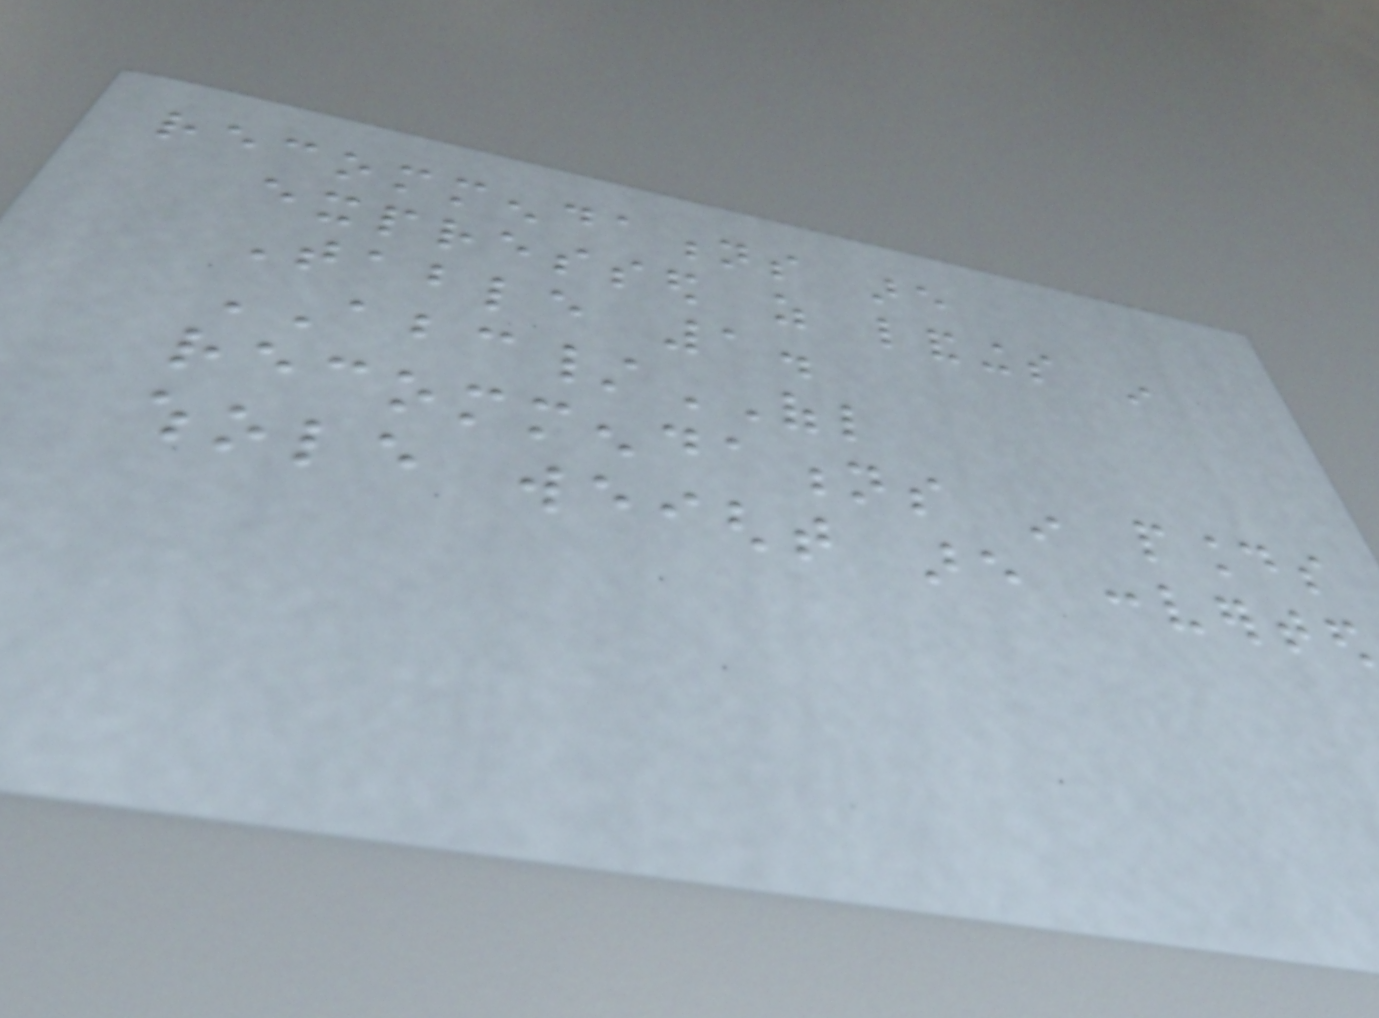recommendations are
expressed as landings in
Table 1.
ABC/OFL
recommendations in pounds
whole weight are converted
